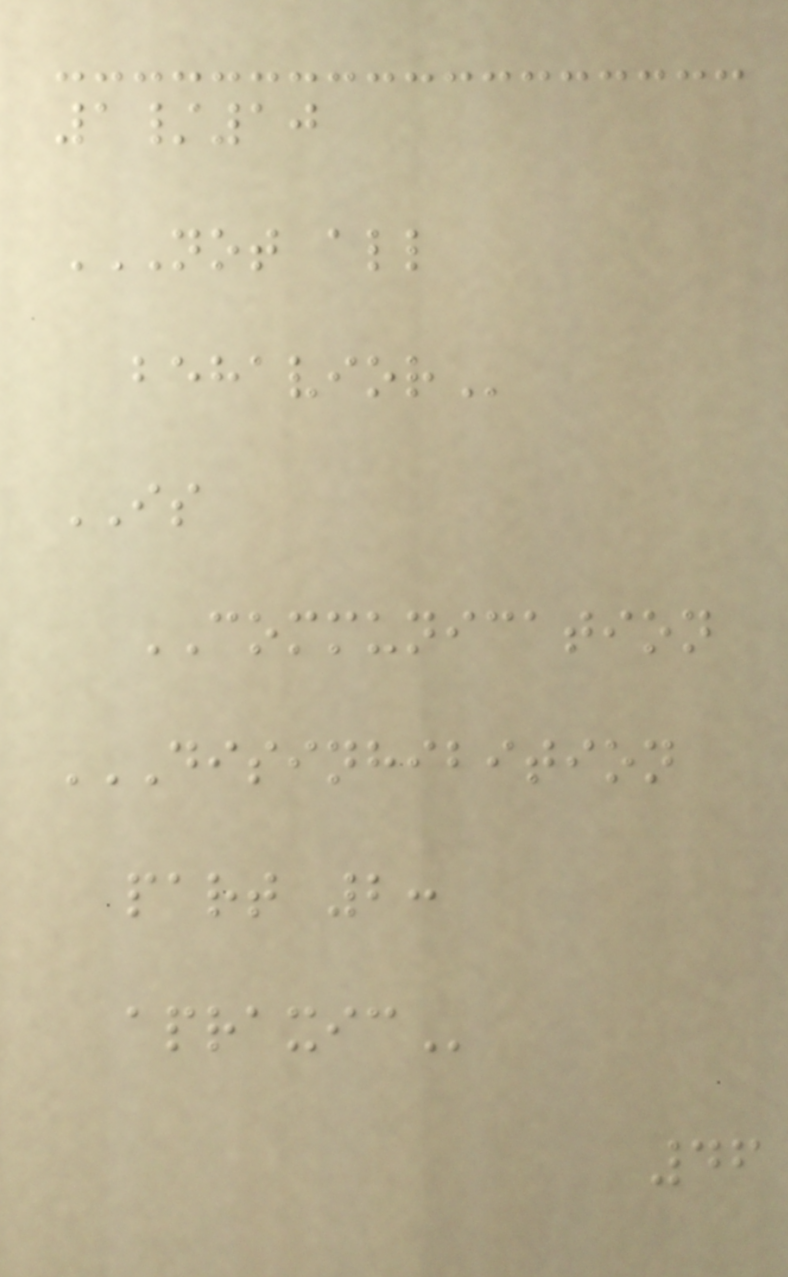1/10
NOT ALL
BEHAVIOR
IS
COMMUNICATION
DISINHIBITION
PART 2:
APRAXIC
46
